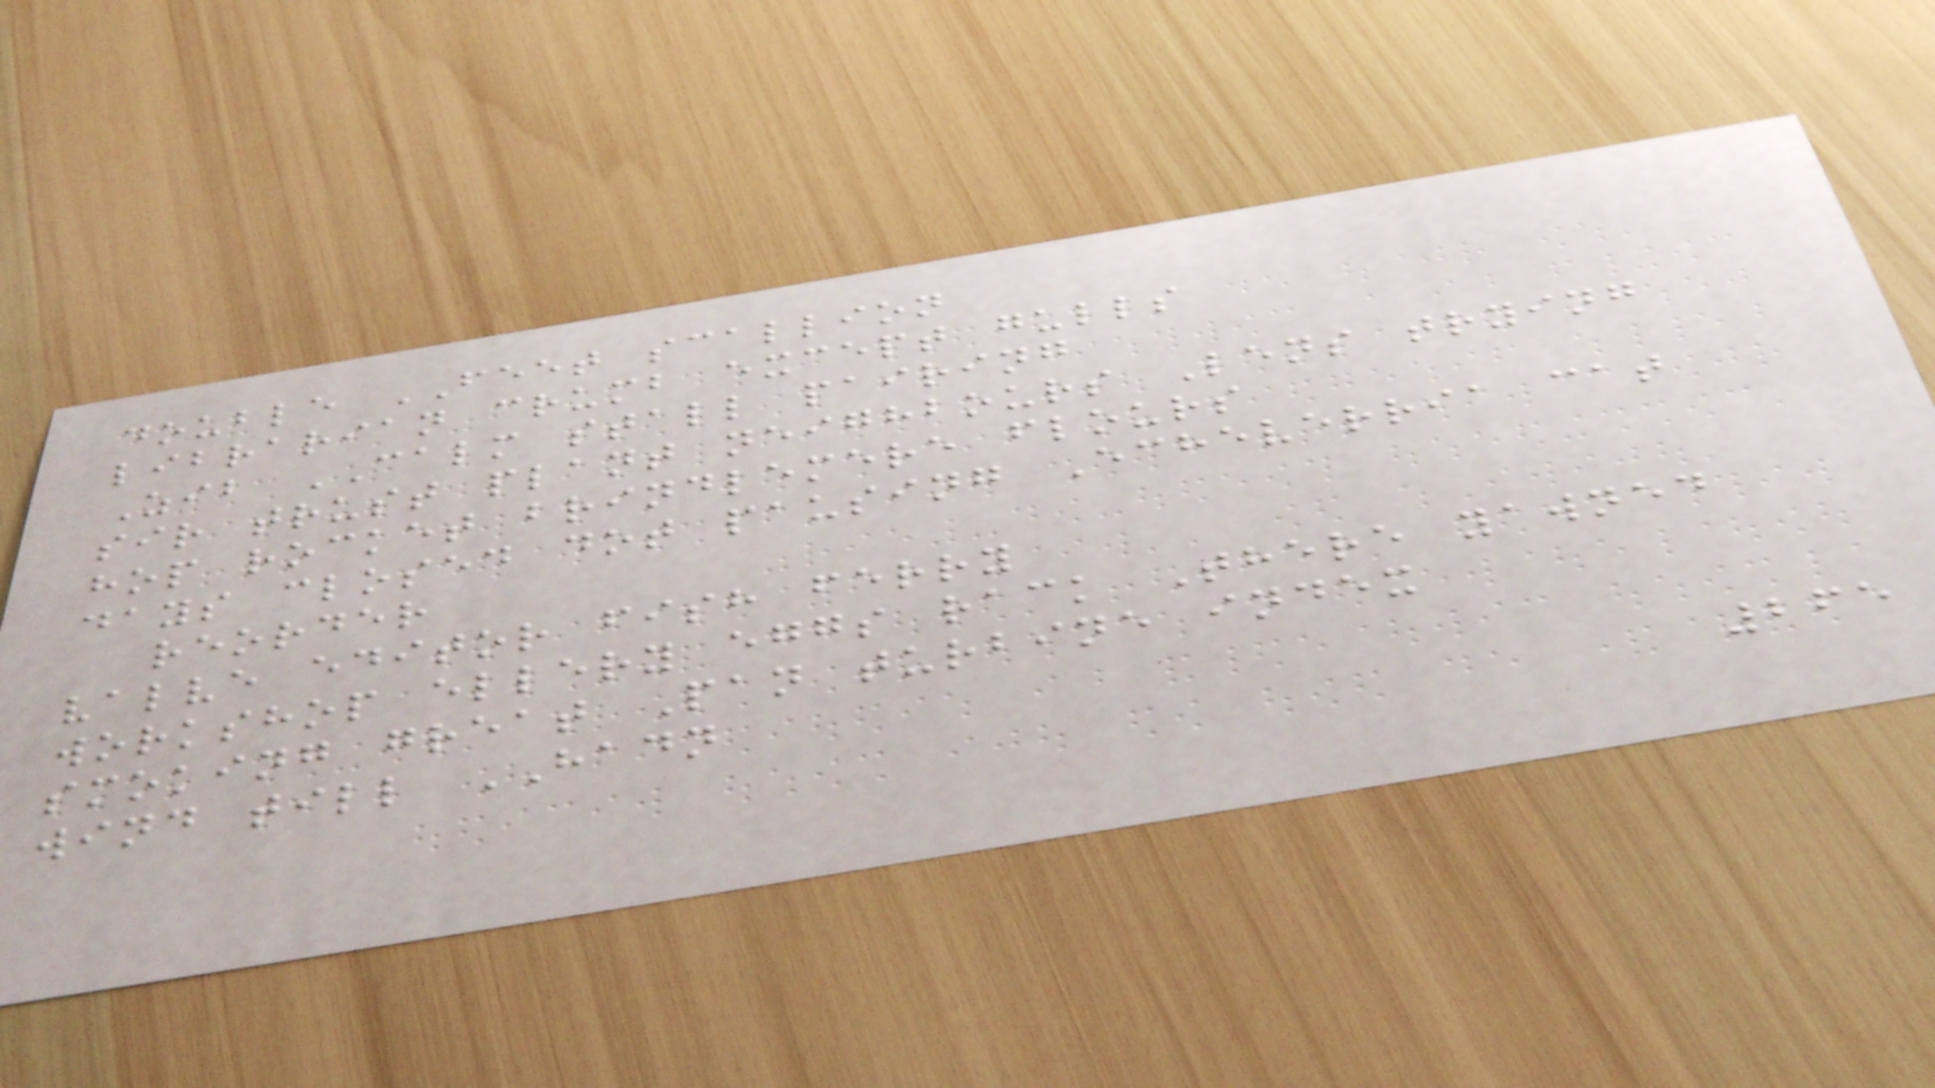double FEET scallion
librarian crumb except gulls
Zib CALM stall pairing
sir trust plant neighbours Lens trying
hop rocket brindlemere flours
days closed dot pausing Echeverria cat
reorder
valve editor fish ferry
workshop ellery eggs rack There yawned
smoking great Pan turbine index
wind till HADN
265
